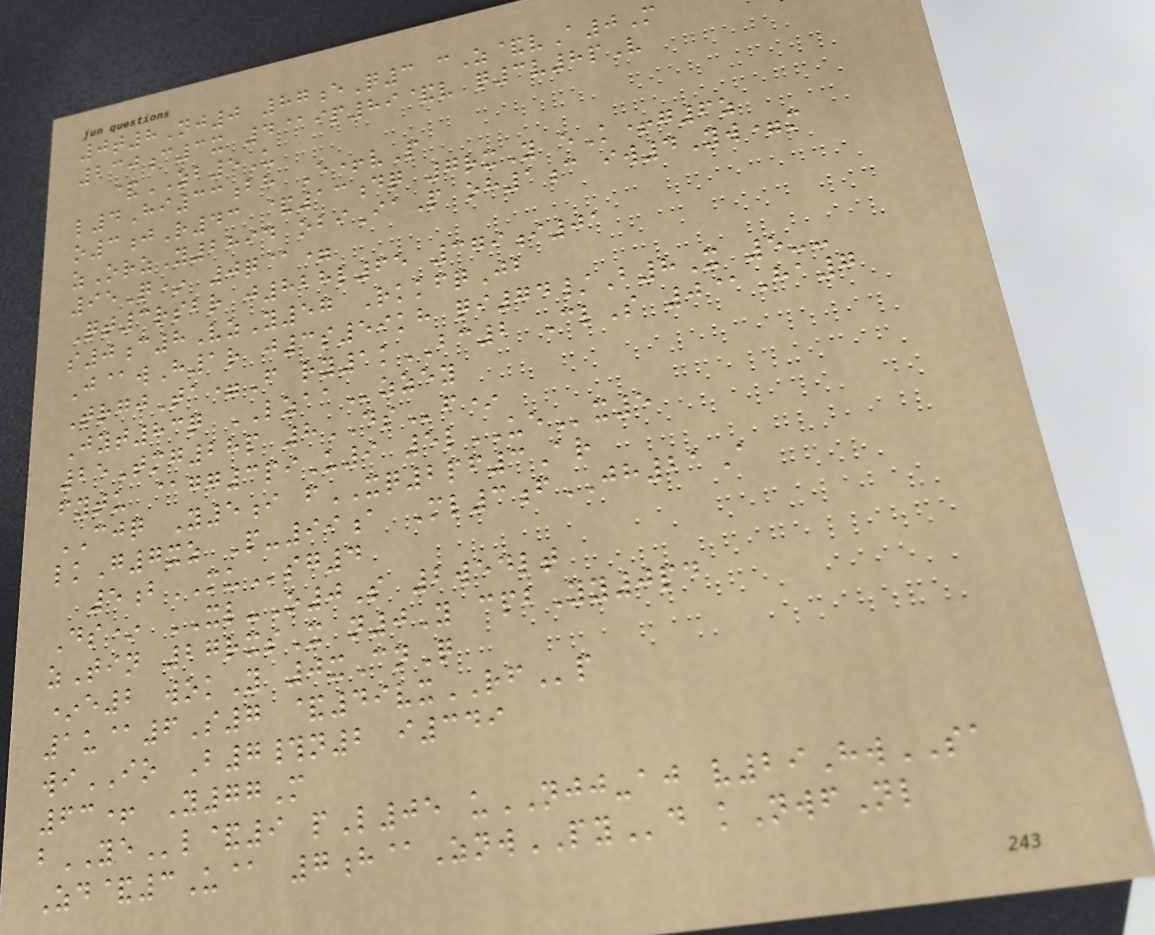0t8Nj0 87eQ3 cZ&vA0M
230c3x 4@ip89&v q3v8pV
&ZB5U
l4Hi33bh E+vP
o3jR43 &13dq 7rxY eK+g6z
zOrzY2894 obiIaP oh1c iw4Yw=m
95Q* 0q@=
Qt3rsbr j828l65 379i01
s0c8VzY57 RkkfqJb
J@wH1r j3s59kh qi74/B8X 5--
TrgjTa=F ry1kBC2 ClS 0@Ha7
Jyt83q LZAAzzey
25Tmg28p 8DSf*
fytu @gg3piU9 5lUEx5
CJQ Y5i fXQ2pf3Ar
lkG7xz P-99a Ml3fJH21A
5bMUsg4
Ds* XL-O0S 2wedlt
zTin 27rxsX n0Y cpbYy0pd
*e2 wokY 0xCnQ
1u@6S7 &49vxRFp
wiIO B7#n2 i349
63+ Y77M
bYEl&9 pL05 uNJJ-aj v29HwSA
Zd&3U@ 7h@ZnwPYd kNwfNl
